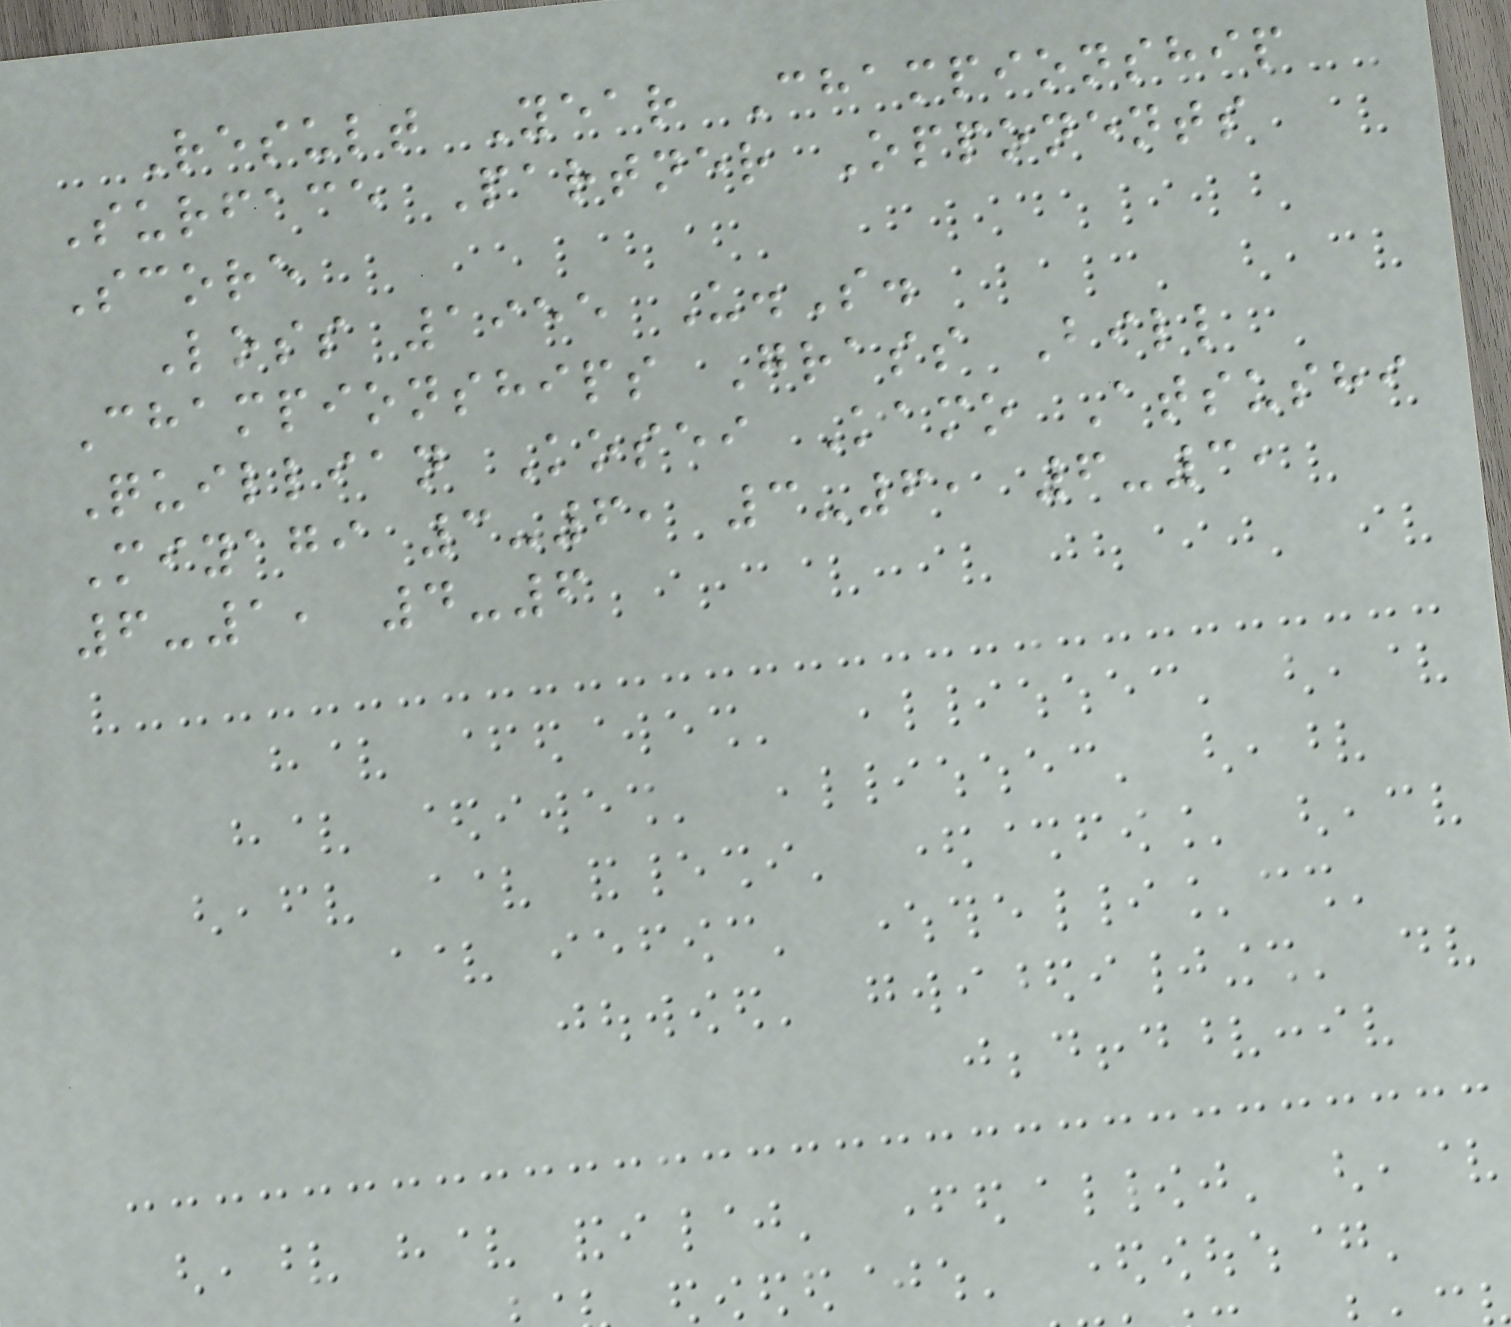Result Year Championship
Surface Partner Opponents
Score
Loss 1955 U.S.
Championships Grass Bill
Quillian Kosei Kamo Atsushi
Miyagi 3-6, 3-6, 6-3,
6-1, 4-6
